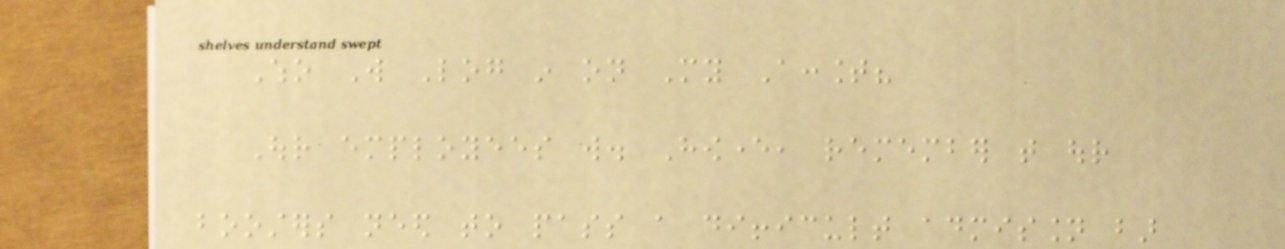Who Will Log in on My Account?
Our employees will. However, remember that our
boosters need to pass a difficult admission bar
